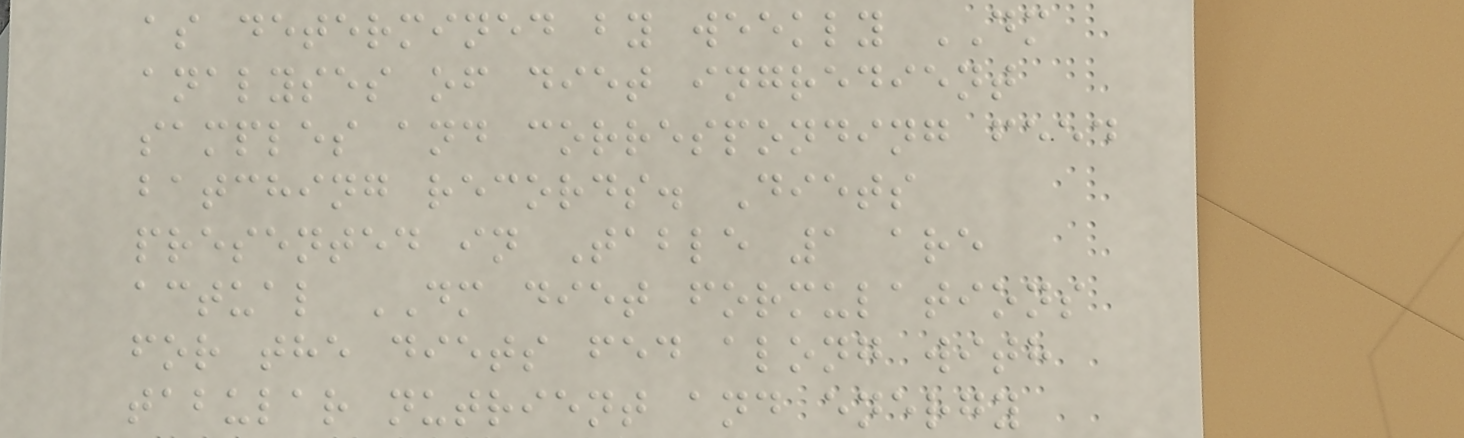as determined by weekly DM
analyses of diet ingredient
samples and corresponding feed
batching records. Diets
presented in Table 1 are
actual DM diet formulations
for the diets fed along with
tabular nutrient and energy
